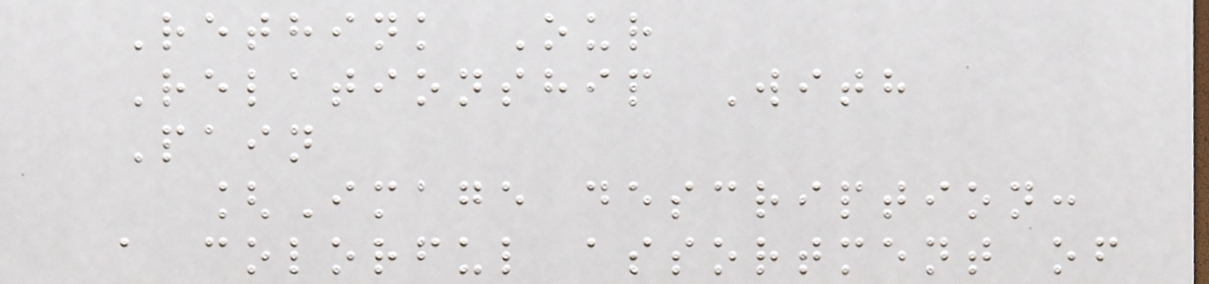Rethink Our
Relationship With
Pain
[Image description:
a colorful assortment of
